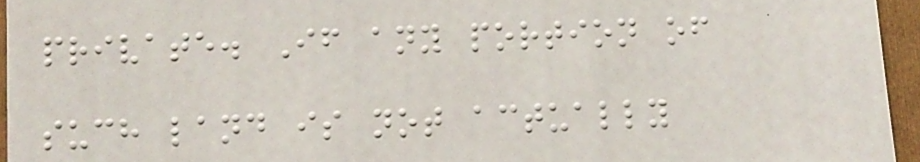private. If any portion of
such land is not actually
